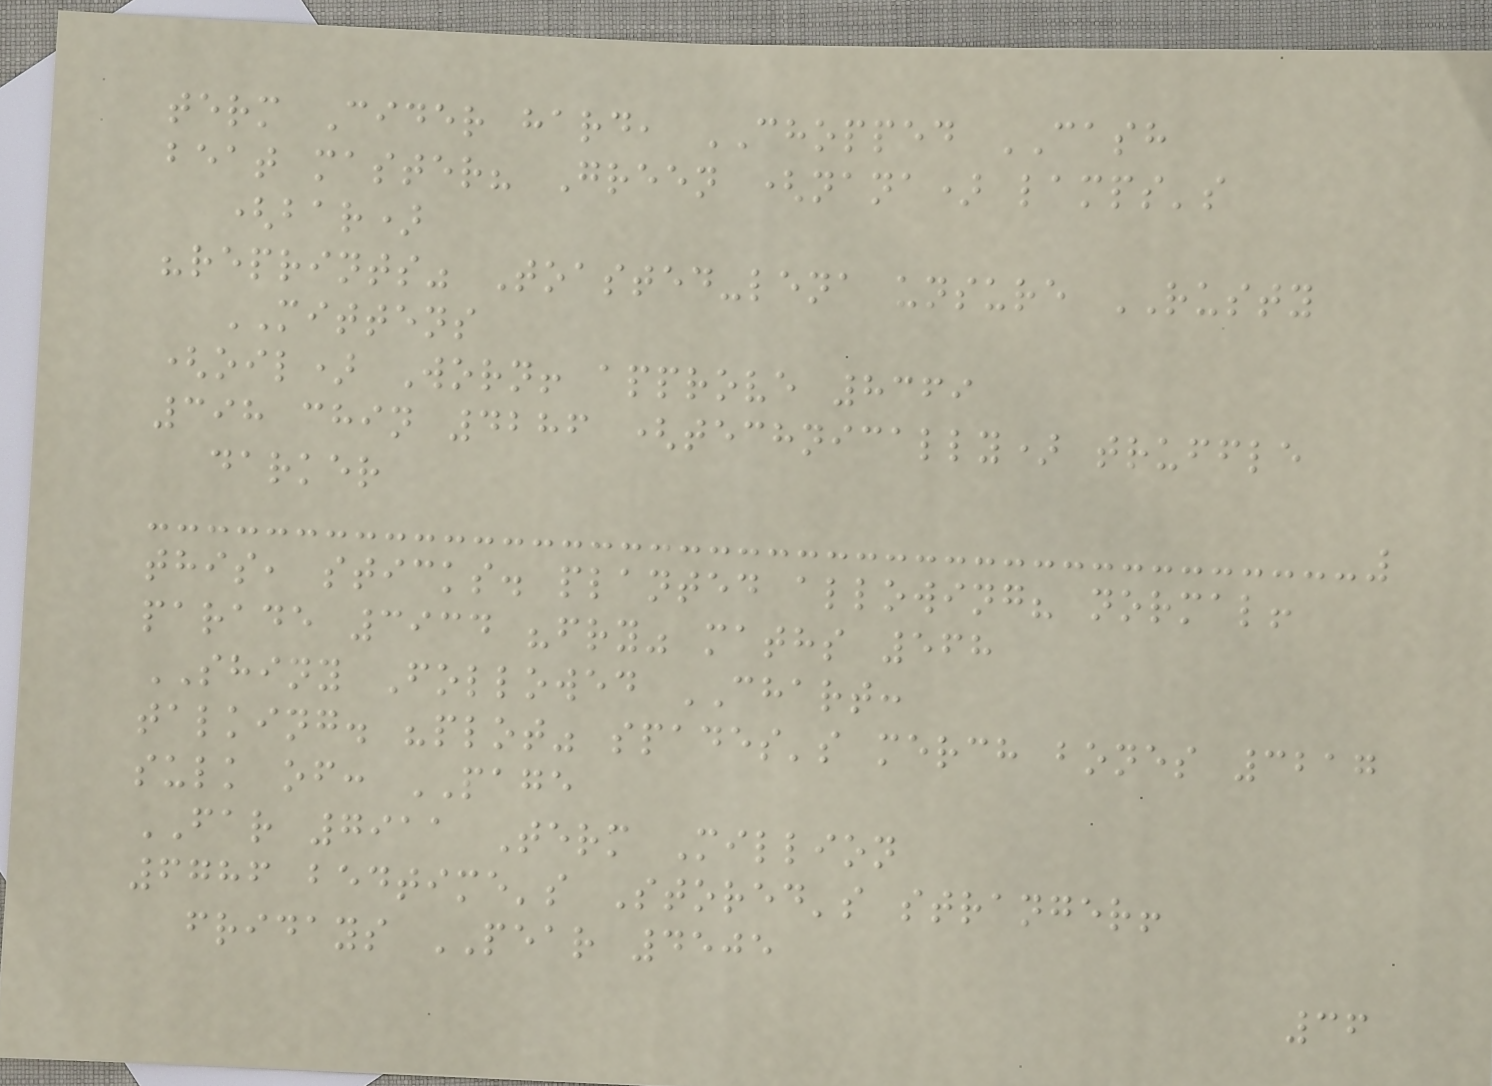term Cider hard, CHOPPED CASH
beat master? Green (nana) lamps's
(bar)
"reprints" Toasted-lena unsure RUSTY
MITTENS
(oil) Worn! approve 8369
398 chin 4286 (technically) truffle
darker
this, sticks. planted allowing? normal!
parade 3934 "fry" maths 568
SHINY Followed CHART:
talking. "plot" spades's merch bones 3217
sulk of: PAGE
FAR 7911 Term Million
6786 bedtime's Stored's stranger!
fridays PEAR 4505
36
